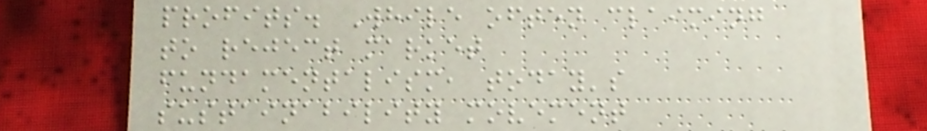profits. While often claiming
to reject market
fundamentalism, today's
sustainability movement
